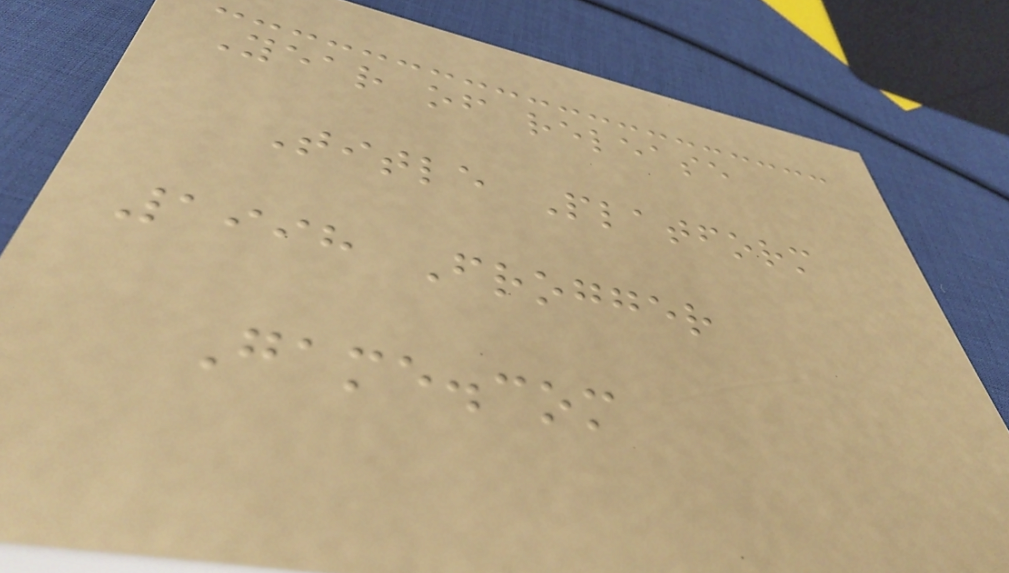Year of release
Title Platform
1998 Frogger
Game.com
